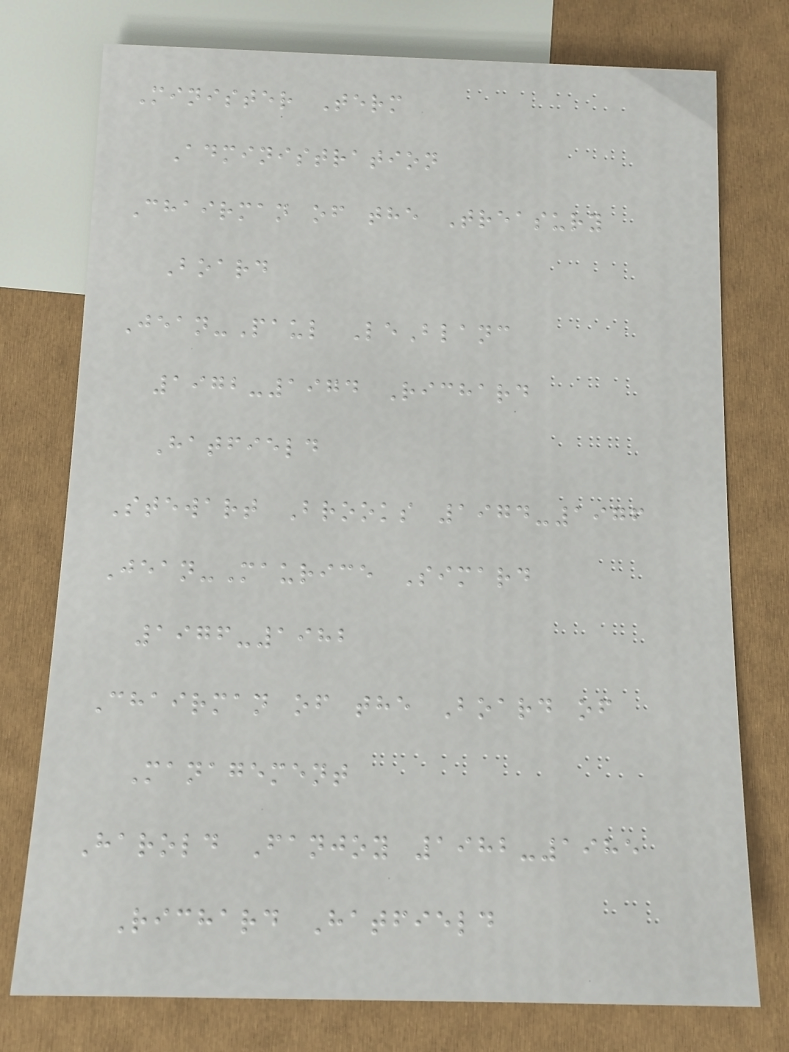Minister Term
Administration
Chairman of the Treasury
Board
Jean-Paul LeBlanc
1972-1974 Richard
Hatfield
Stewart Brooks 1974-1976
Jean-Maurice Simard
1976-1982
Chairman of the Board of
Management
Harold Fanjoy 1982-1985
Richard Hatfield
